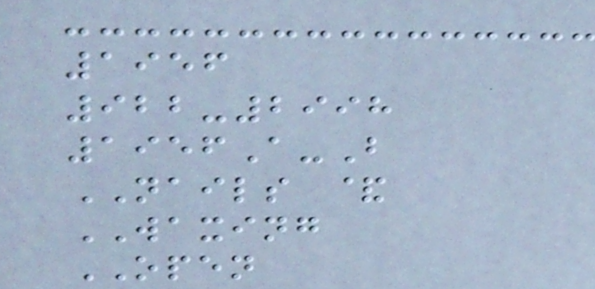1956
922-2998
1956A-B
NAILS &
WAXING
OPEN
